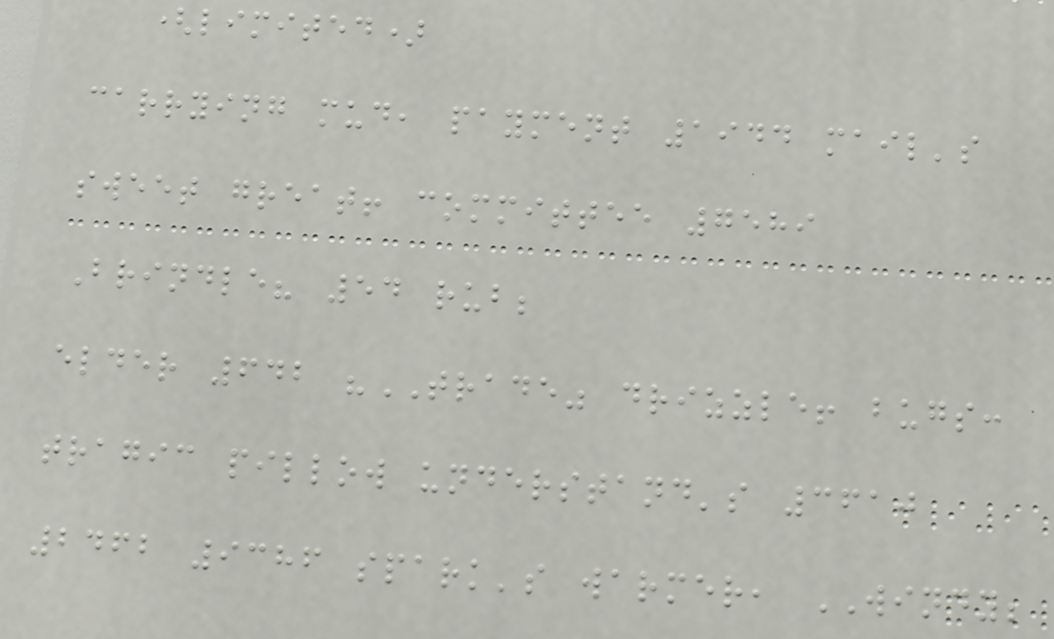(limited)
carrying mud, payment 1944 mail's
sweet great! committee 7589
Brindle? 54 rub;
elder 642 "TRADE" drizzle! bugs:
tragic pillow understand's 3610
2462 9386 spark's warmer, WINDY;
